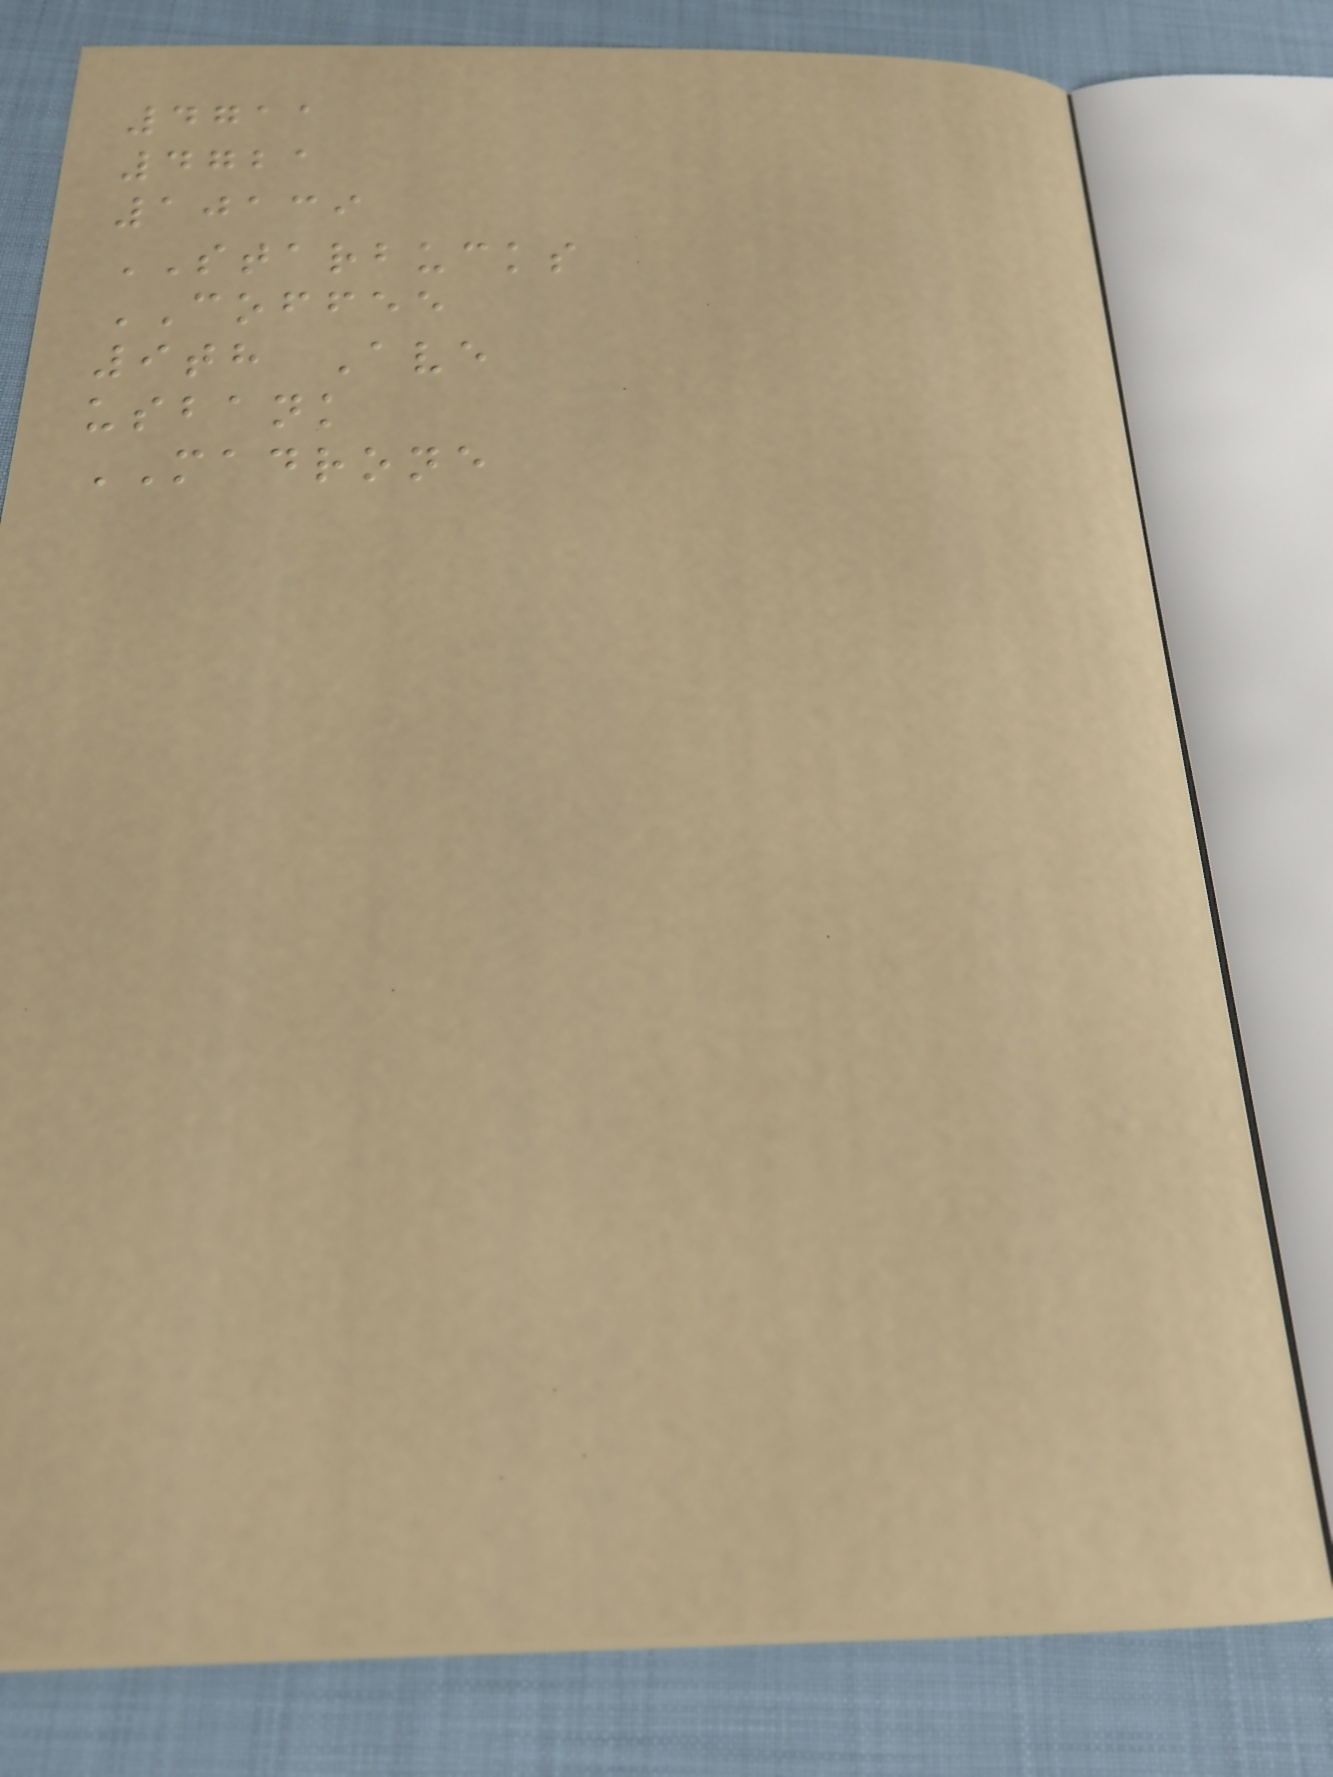4711
4721
10139
STARBUCKS
COFFEE
9th Ave
usbank
MADRONE
